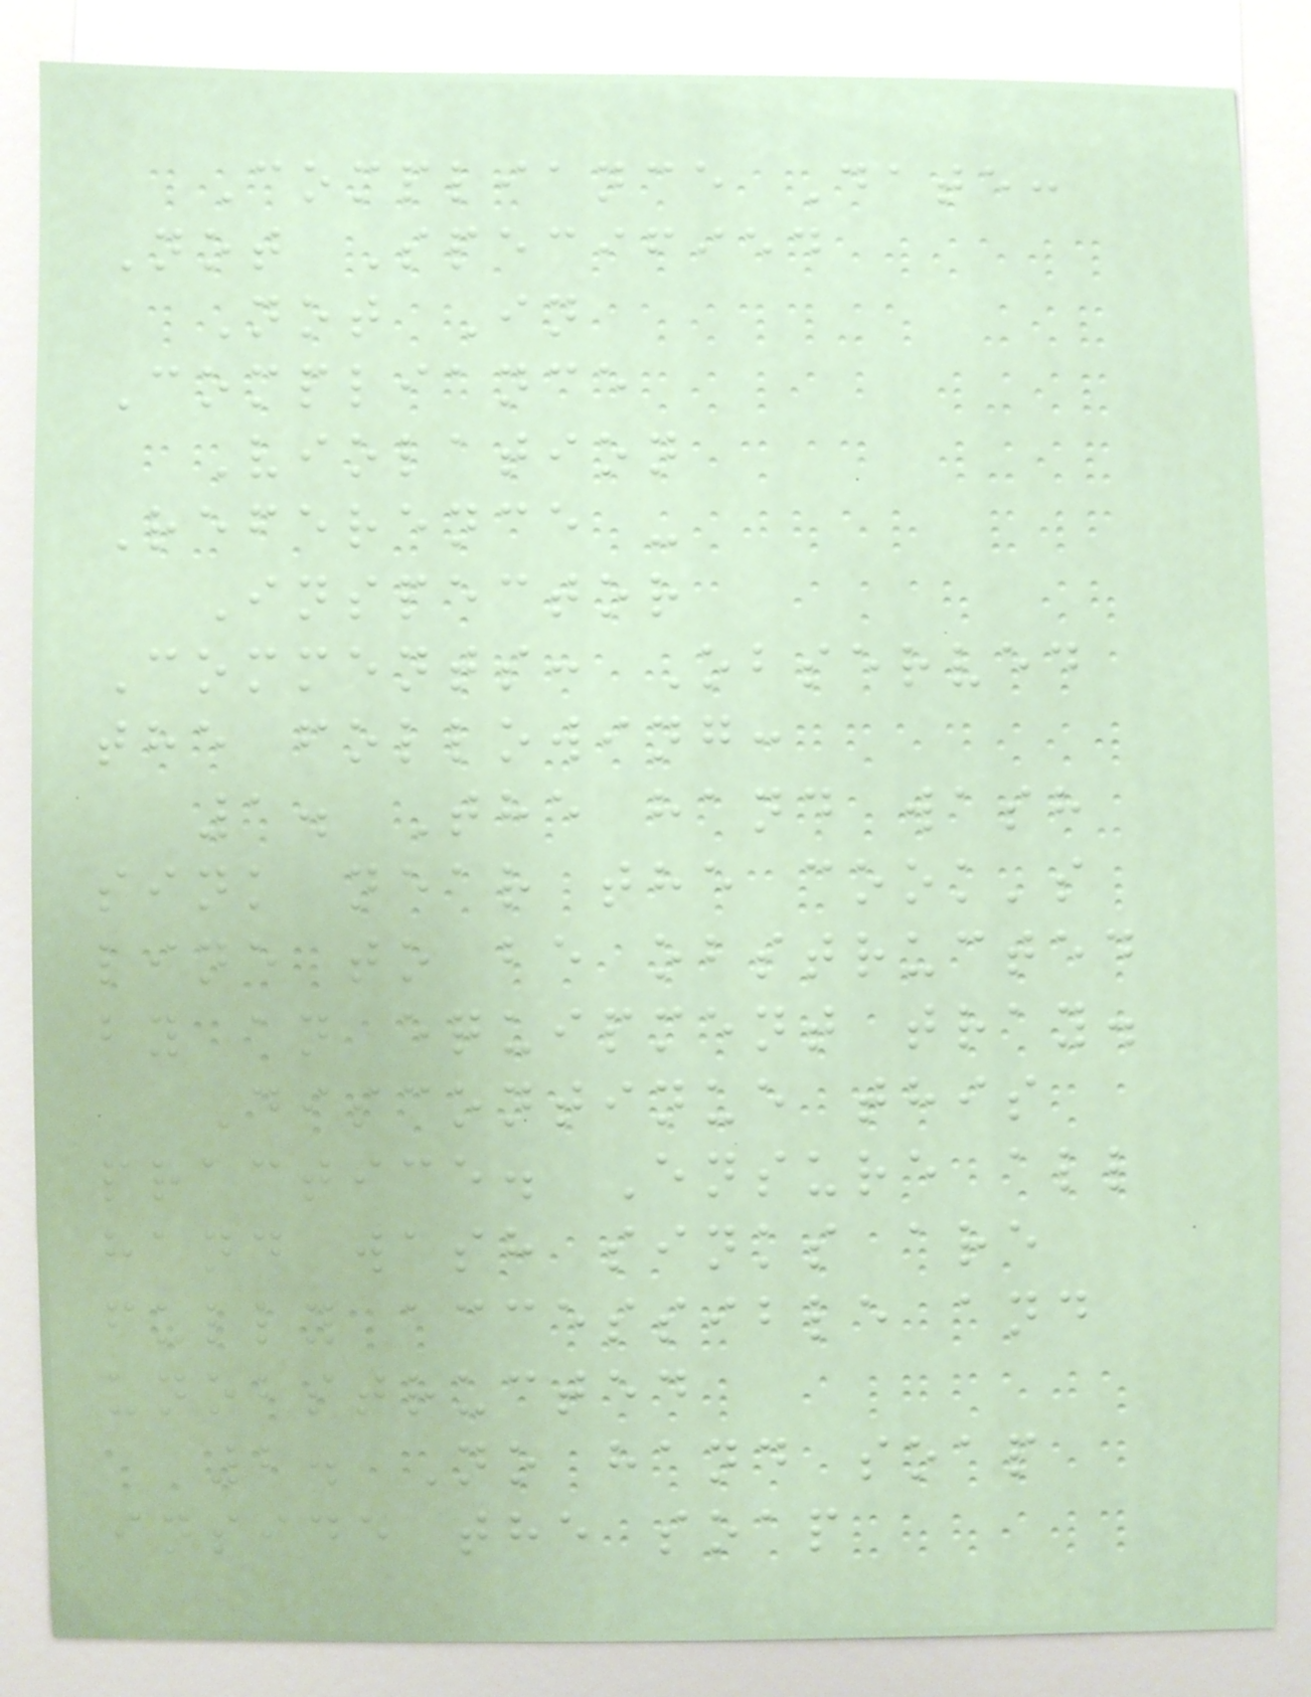Compliance Date:
Not Specified
Not In
Compliance
Violation
Reference -
Inspector
Comments: Observed
the following:
1. The hand wash
sink near the cook's
line to be obstructed
by an equipment tray.
Discontinue this
practice. Ensure all
hand wash sinks are
fully accessible and
unobstructed
2. No hand soap
inside the soap
